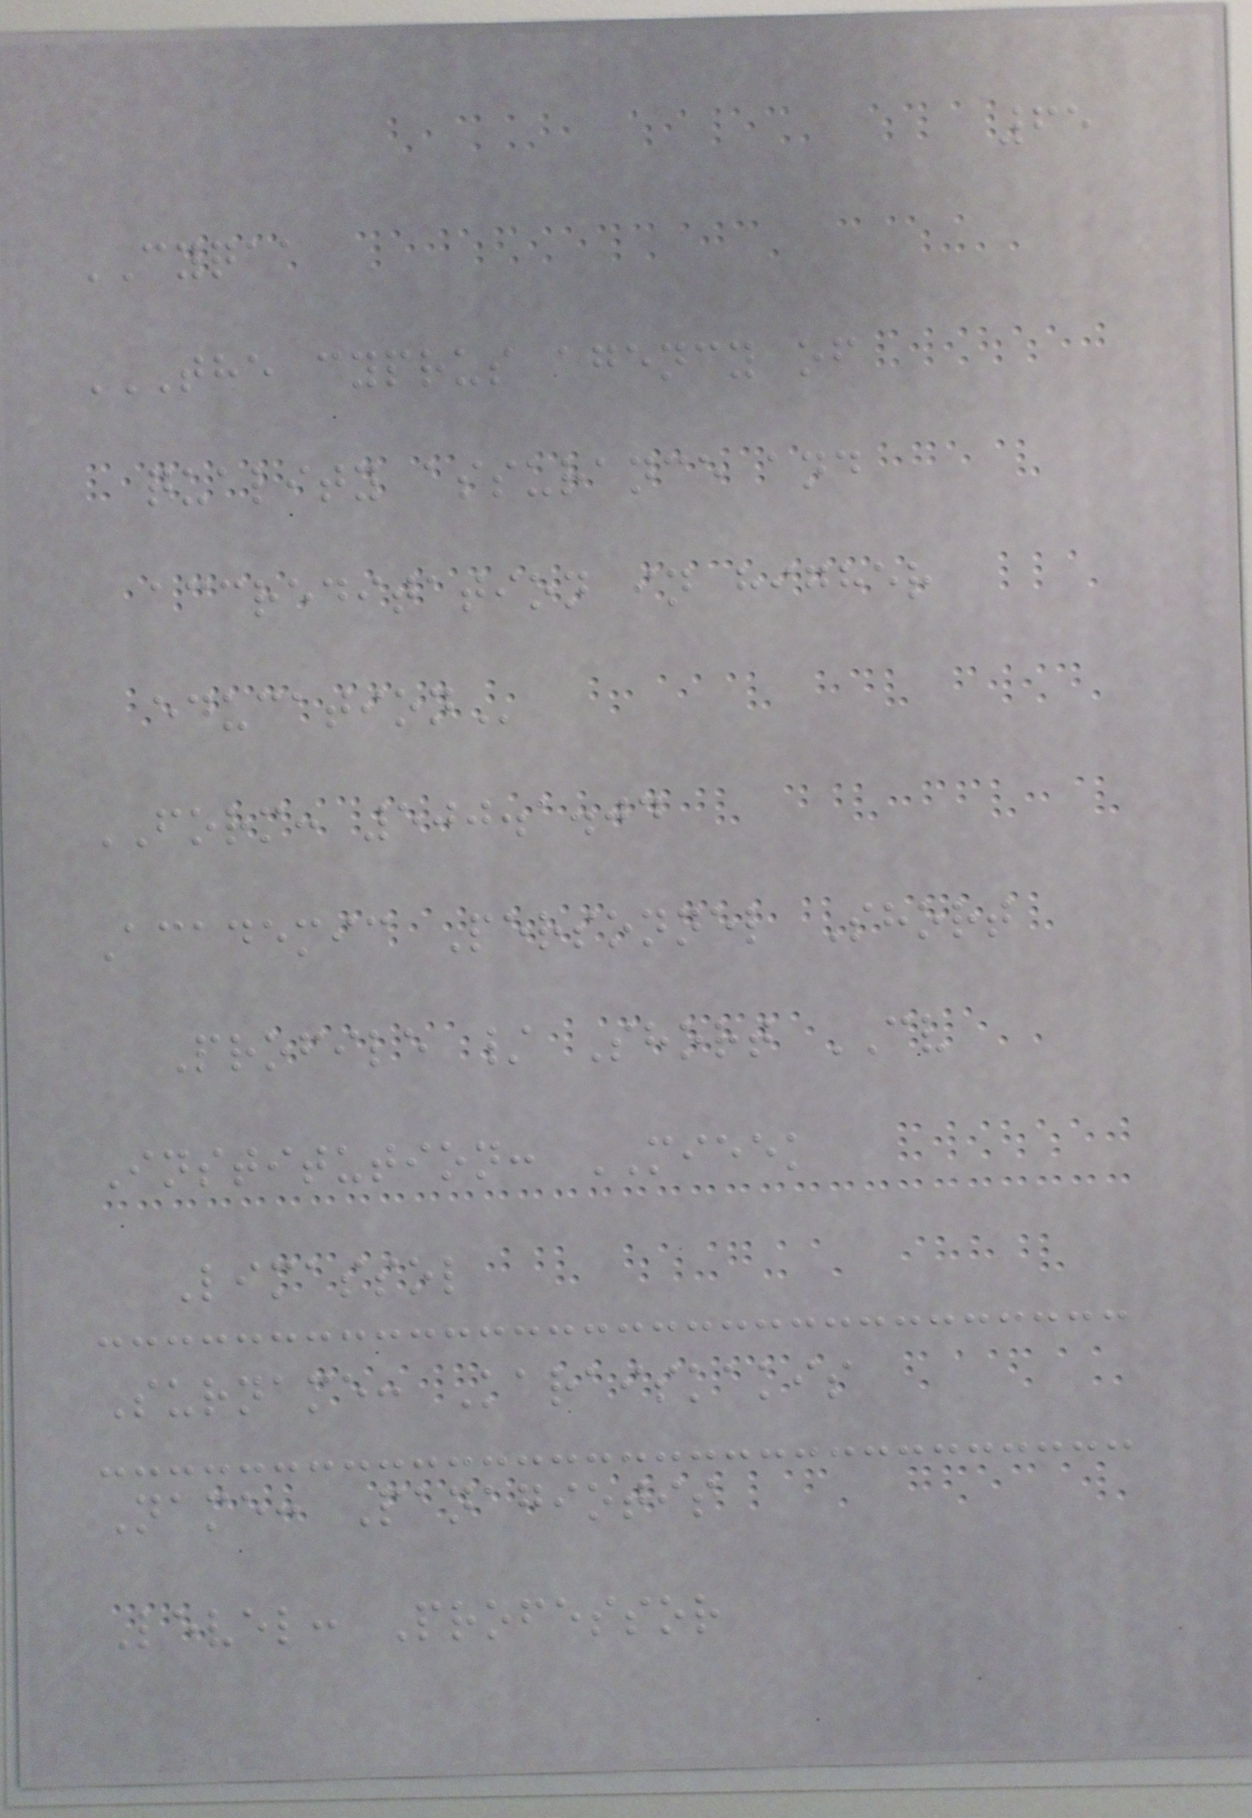65
CYQAA
THE CYPRUS AGENCY OF
QUALITY ASSURANCE AND
ACCREDITATION IN HIGHER
EDUCATION
FORM: 500.1.04
Academic Personnel Short
Profile / Short CV
Institution: MIEEK
Limassol
Surname: Karaiskakis
Name: Panagiotis
Level: Professor
